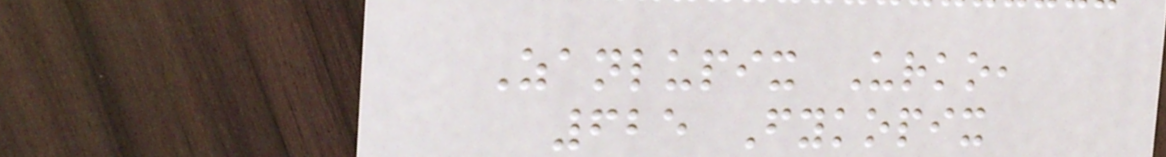Zanlupix Urko,
625 Fykopix
